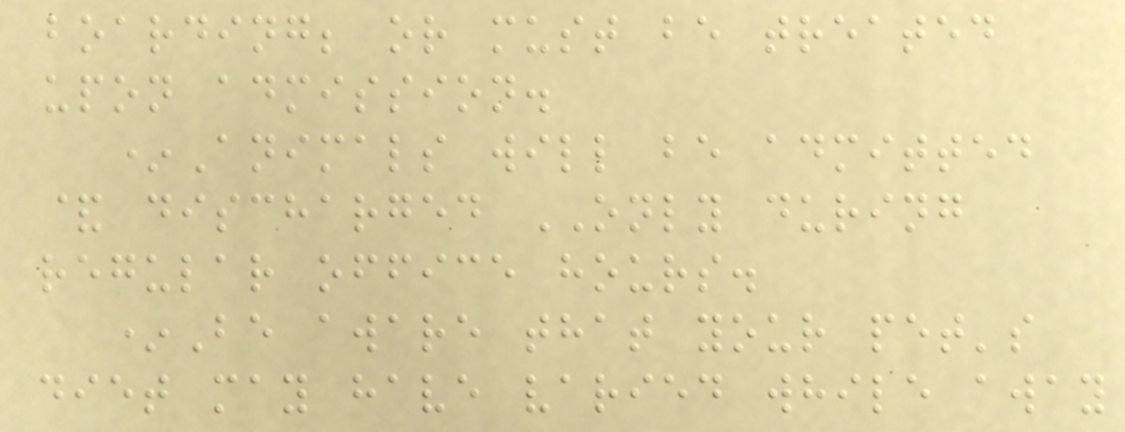boarding; or must be treated
upon admission.
*Animals will be admitted
& discharged ONLY during
regular office hours.
*Be aware that your pet's
diet may have varied while away
